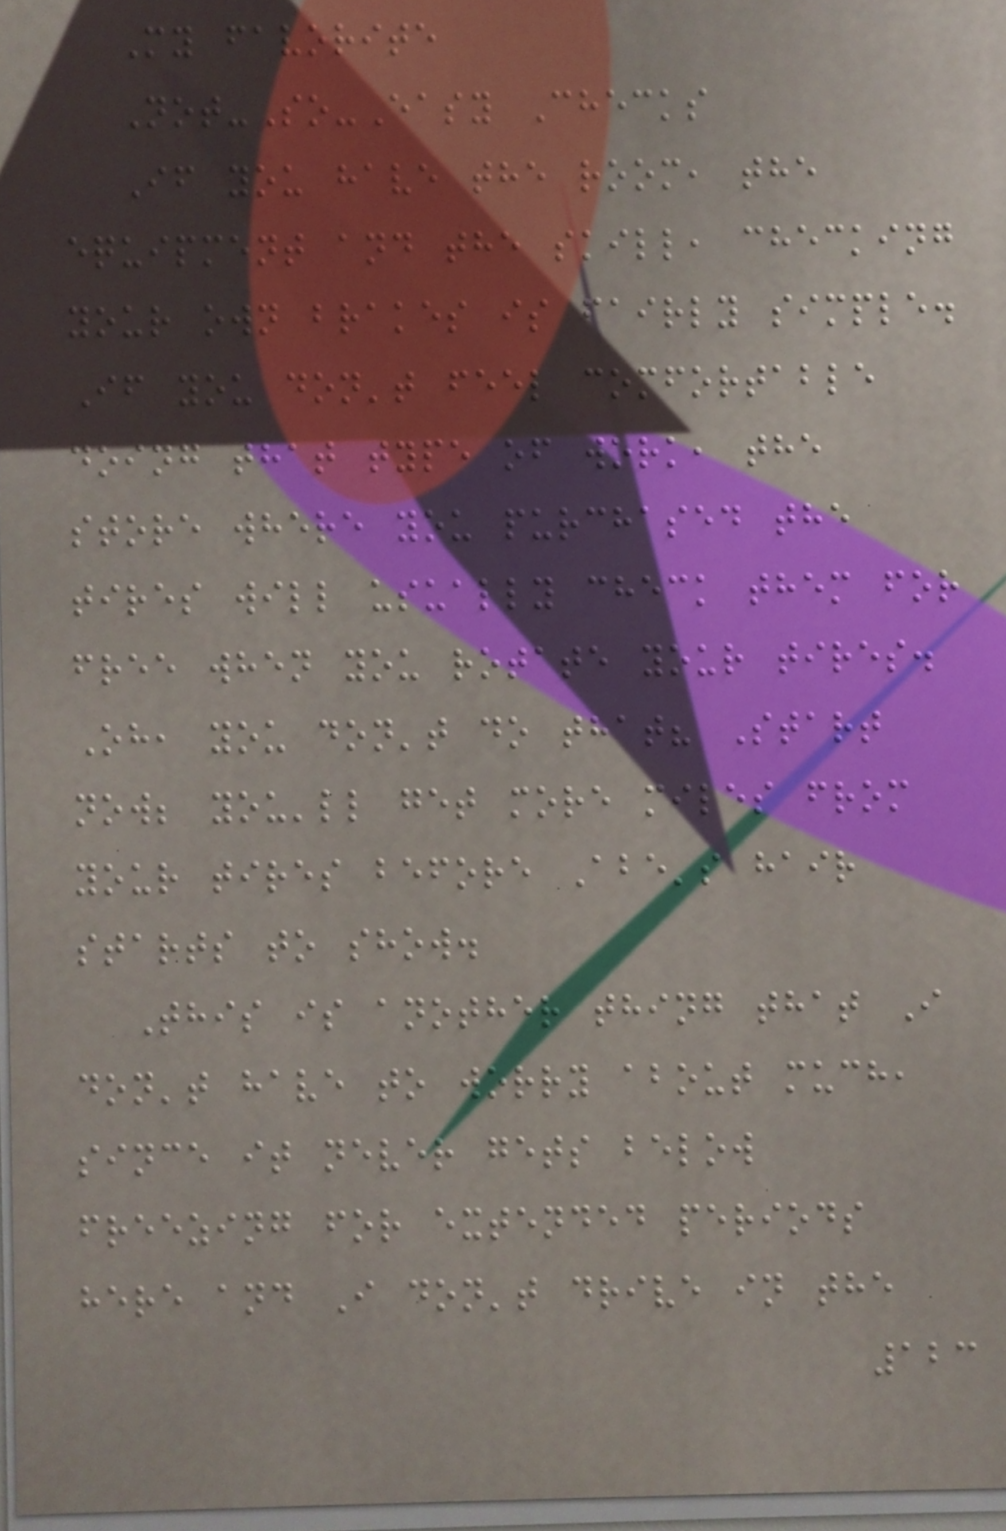My favorite
Not-So-Easy Checks
If you have the room, the
equipment and the skill, checking
your own brakes is fairly simple.
If you don't feel comfortable
doing that type of work, the
store where you purchased the
tires will usually check them for
free when you rotate your tires.
Oh, you don't do that? Start
now; you'll get more miles from
your tires before Abe's hair
starts to show.
This is another thing that I
don't have to worry about much,
since it never gets below
freezing for extended periods
here and I don't drive in the
123
